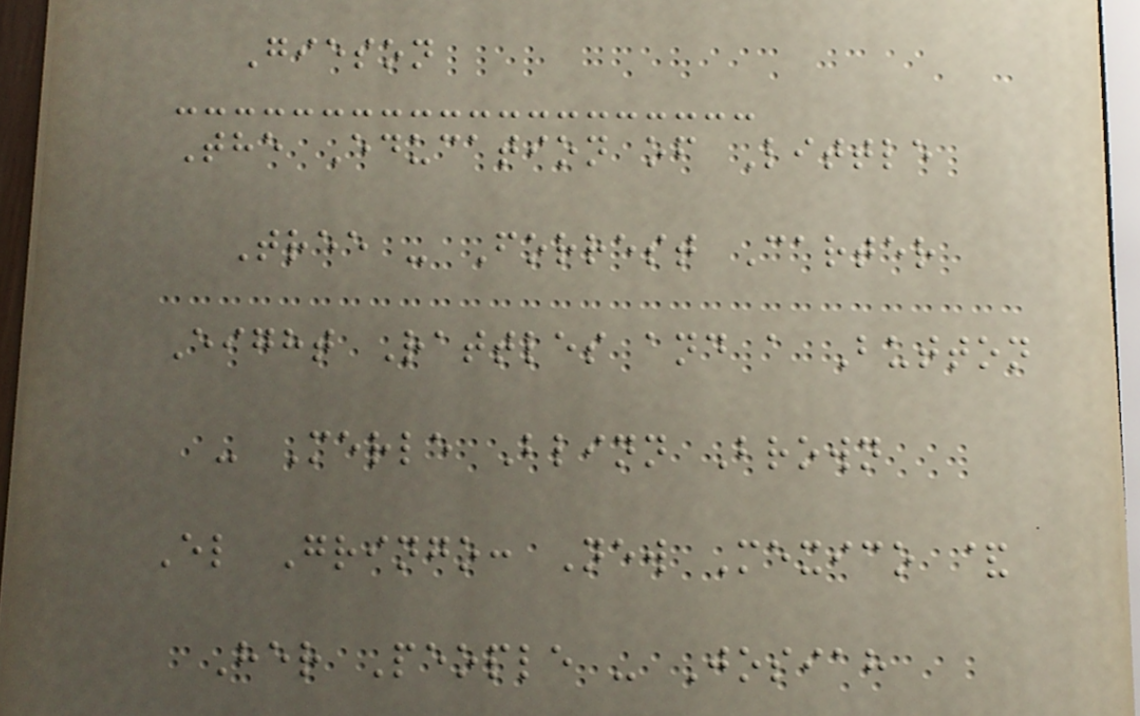Gieson
The Education of Little
Tree - Forrest Carter
Eight Rattles and a Button
- Merle Blinn Brown
El Gringo: New Mexico &
Her People - Josiah
